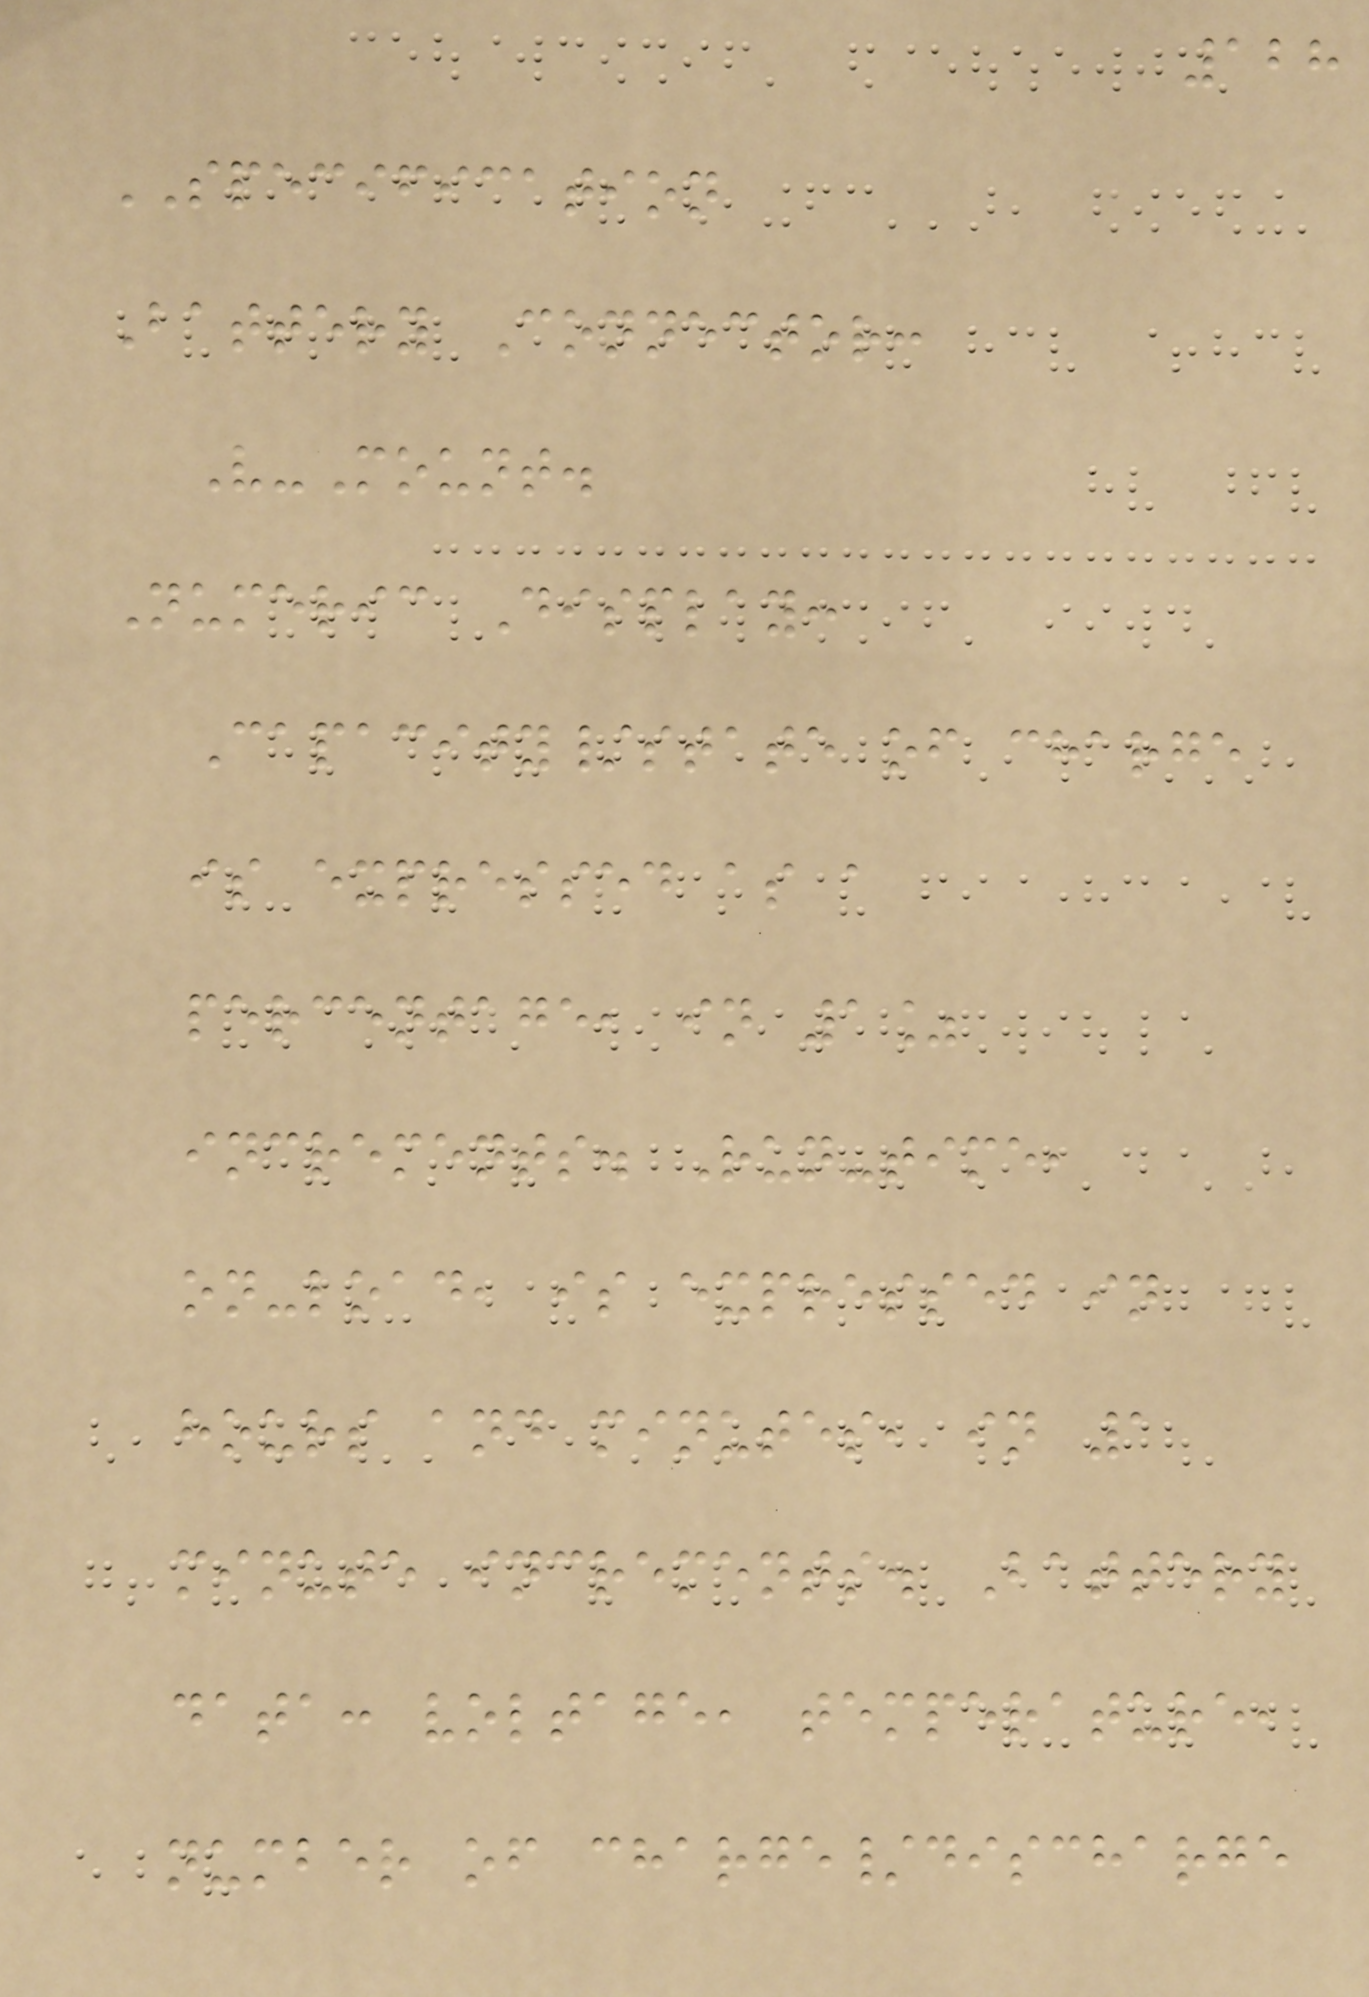128
SPECIFICATION
Battery Connector:
V-Mount.
Numeric Display:
Capacity/state of charge
is expressed as a
percentage, in 1%
increments. Run-time,
on-load, is expressed in
hours and minutes, in 1
minute increments. Battery
data: voltage, temperature,
number of charge/discharge
